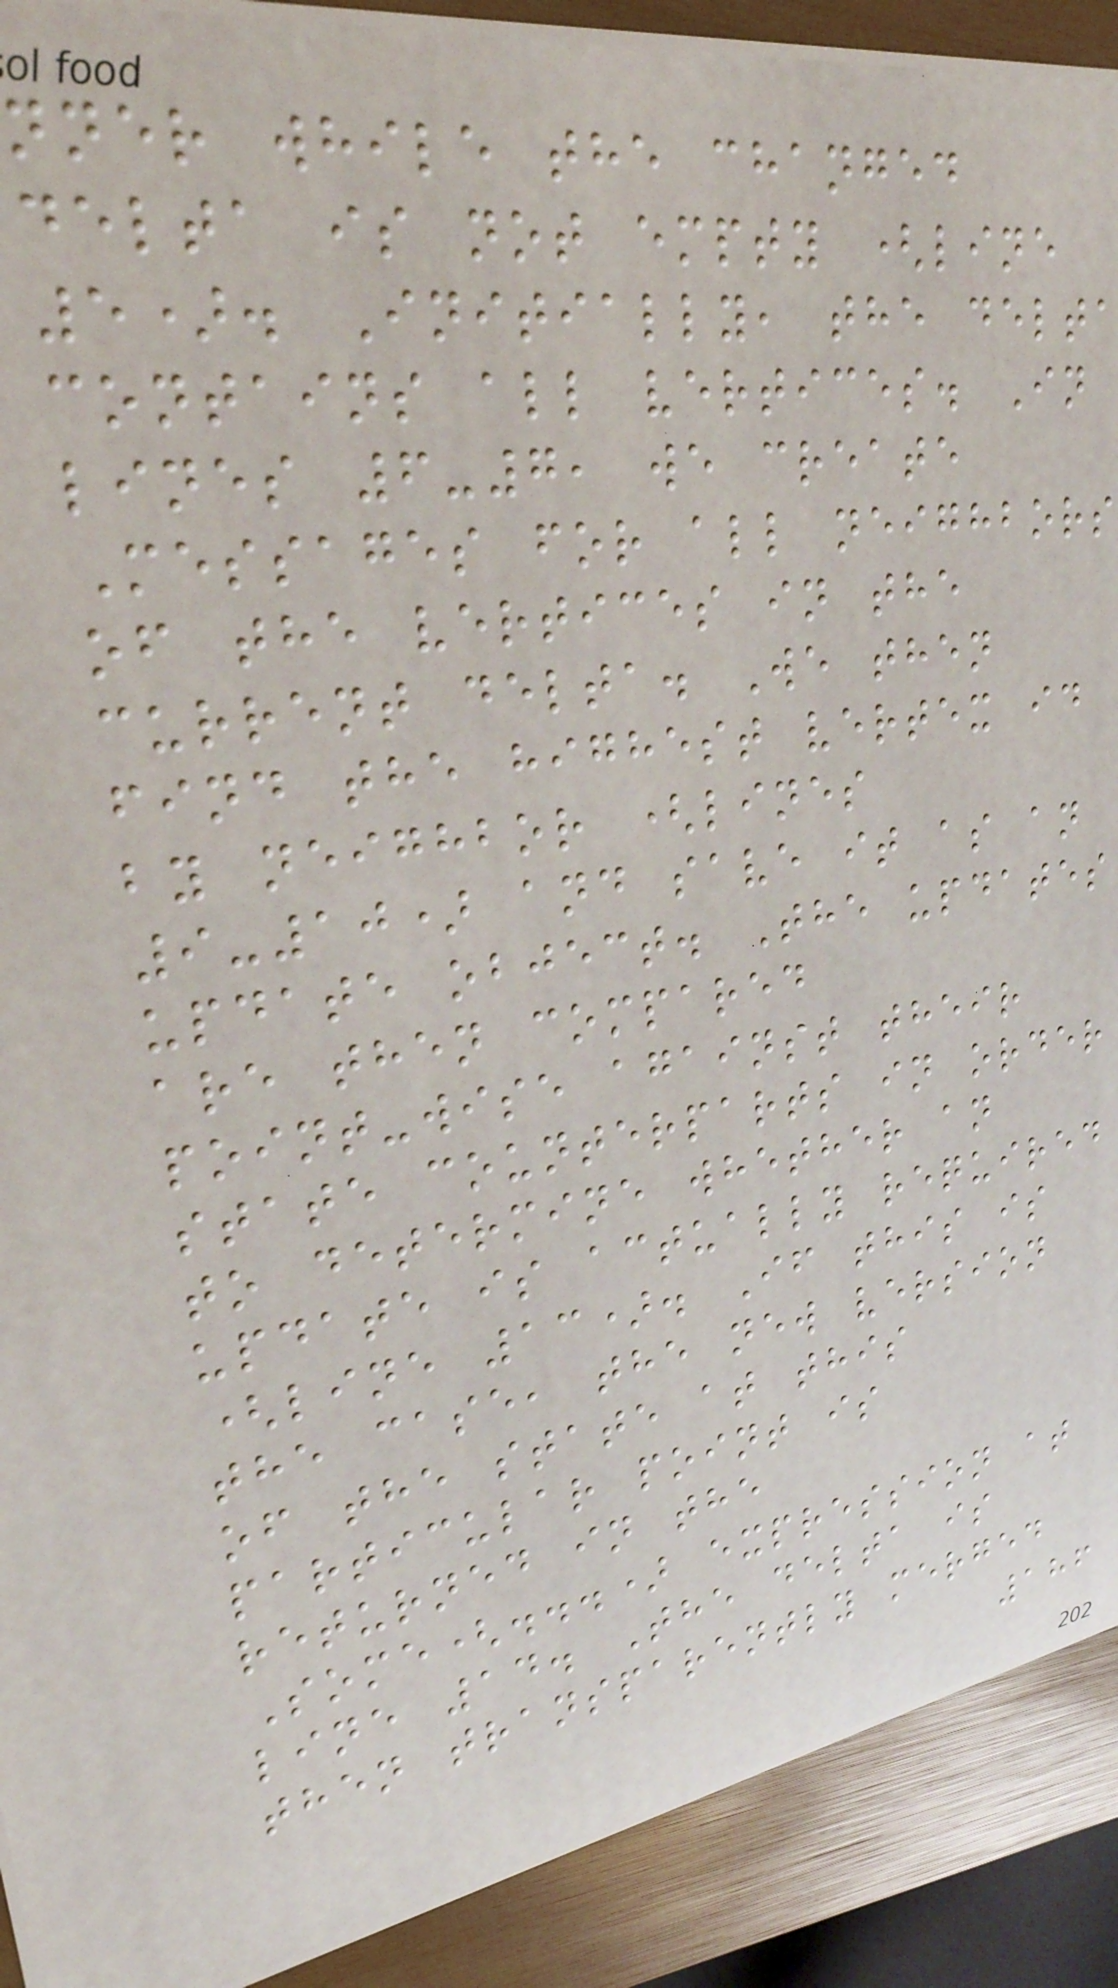nner while the changed
delta is not empty (line
5). Initially, the delta
contains all vertices. In
lines 6-7, we create
Messages for all neighbors
of the vertices in the
current delta. We then
find the highest vertex id
by neighbor (lines
9-10) and save it as an
update object. The updates
are then compared
point-wise against their
state counterparts in order
to determine whether an
update is actually required
(line 13). If this is
the case, the new version
of the state at this
particular point is
returned in the
Some(...) expression at
line 14. The delta is
then transparently merged
186
